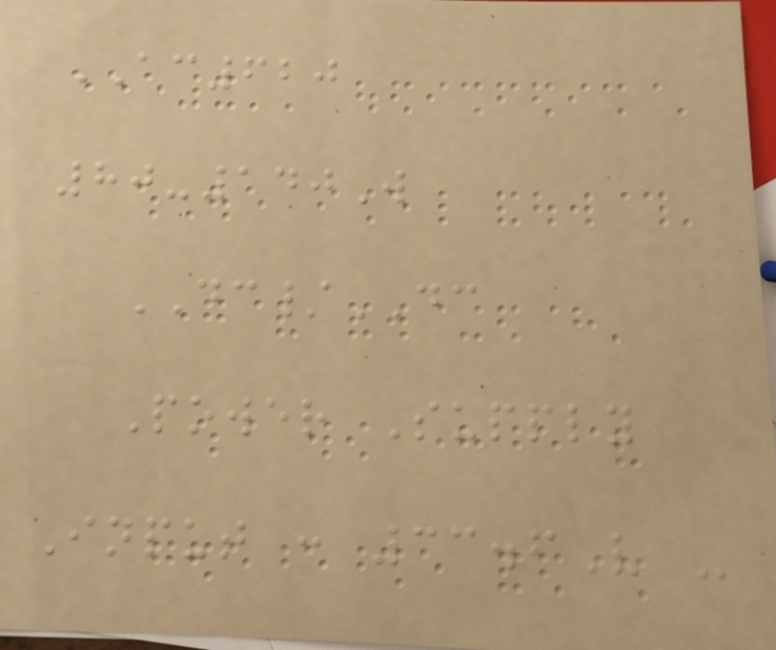AC620
80-140W
DC/DC
Power Supply
Input : 33.6V -
